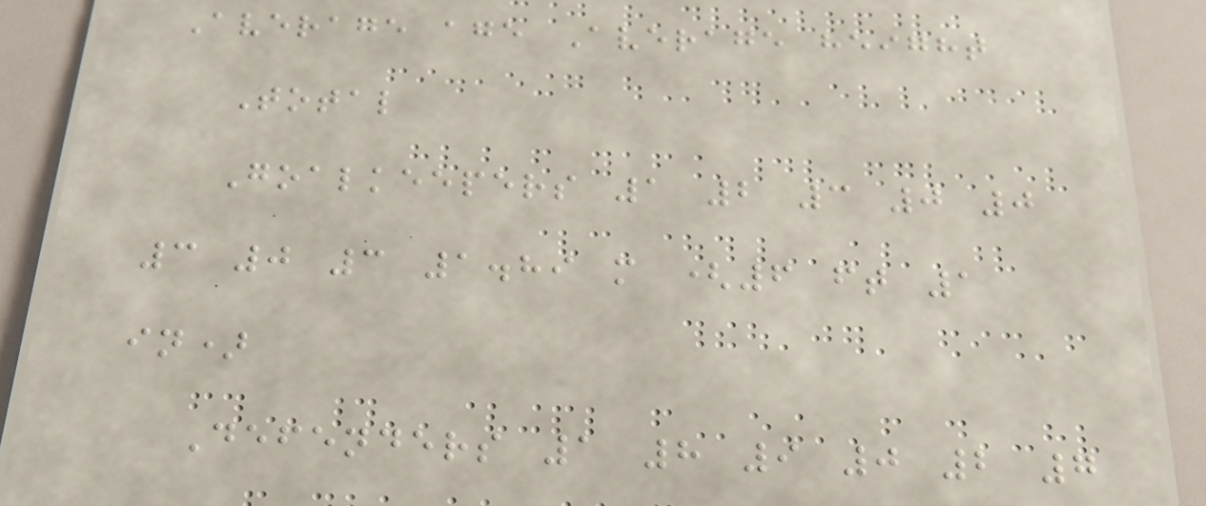Average age Average height
Total
Goalkeepers 1 2 3 0 0
3 0 3 1.89 m (6 ft 1
in)
Defenders 1 8 9 0 2 7
